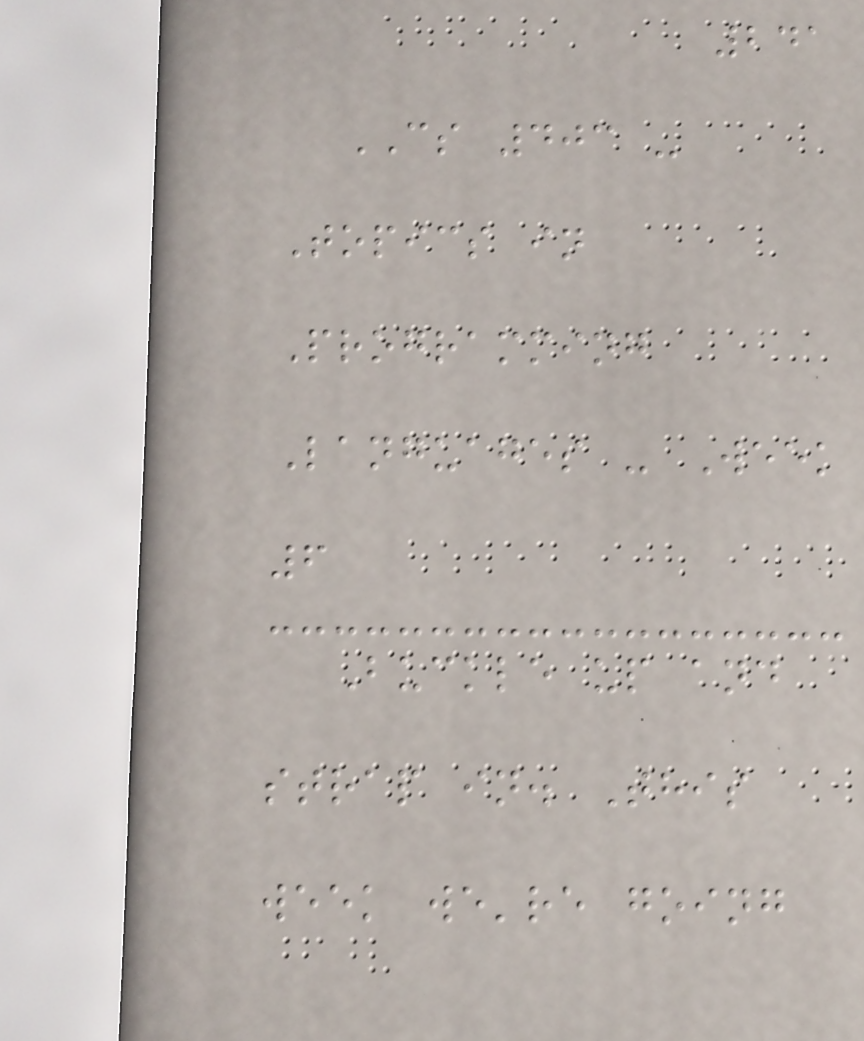241
CS 403 -
Topics in
Programming
Languages - Week
6
Buckle up and
strap in. This
week we're going
